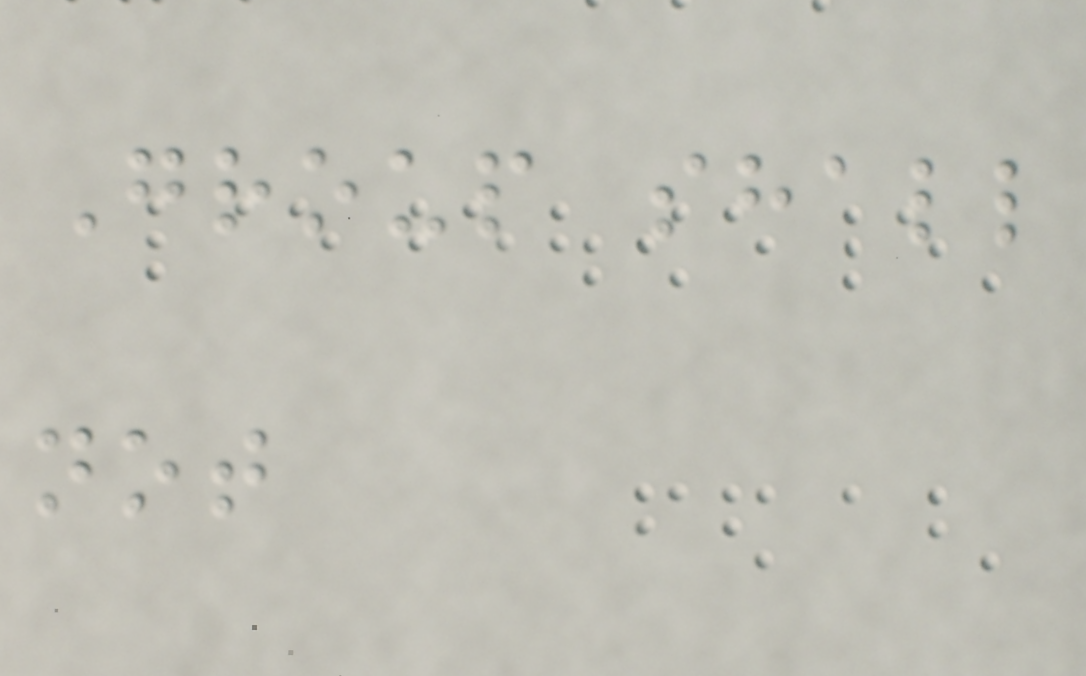Group shall
not
